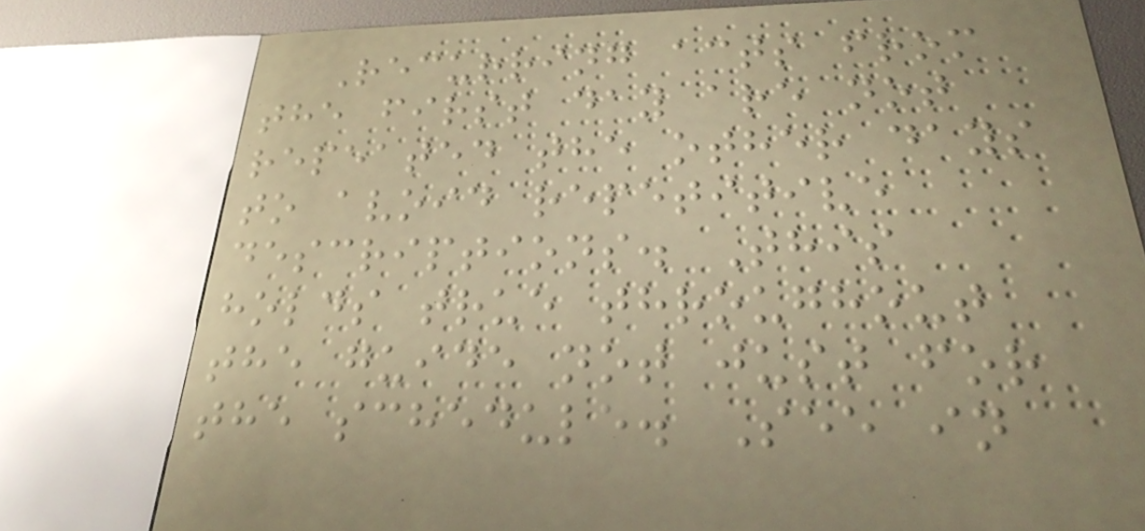Recurring acts from
the first day are not
repeated the other days
to avoid repetitive
descriptions. This
holds true throughout
the guide not just for
the schedule. See in
